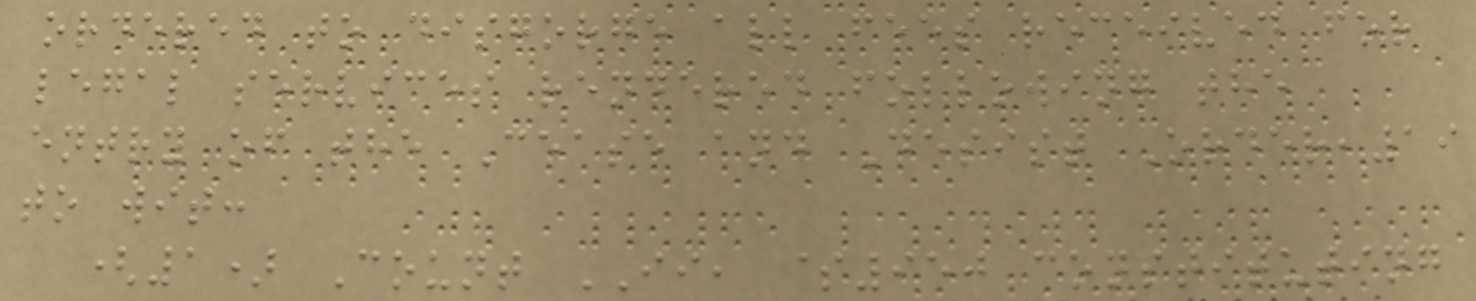ordered to disgorge all fees received for
legal services rendered following the
entry of the Cease and Desist Order,19
to wit:
(1) Count II, $950 constituting
